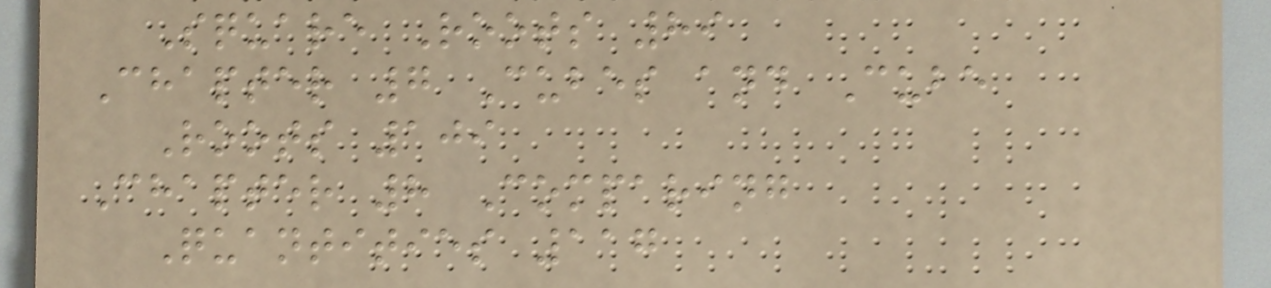Square Roots 89
Chapter 7 Cubes and Cube
Roots 109
Chapter 8 Comparing
Quantities 117
